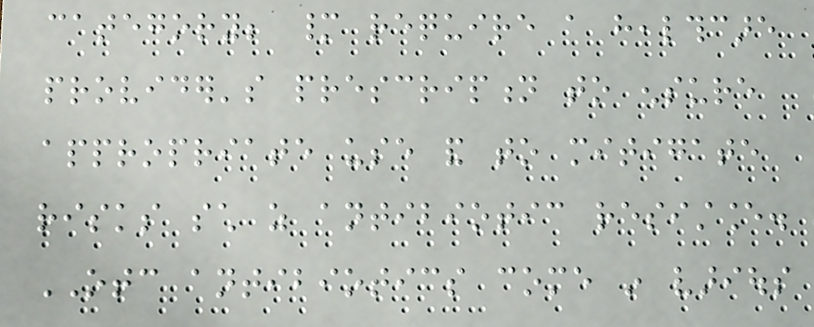category; many require a healthcare
provider's prescription to ensure
appropriate use and to mitigate
risks such as antibiotic resistance.
OTC antibiotics come in various
